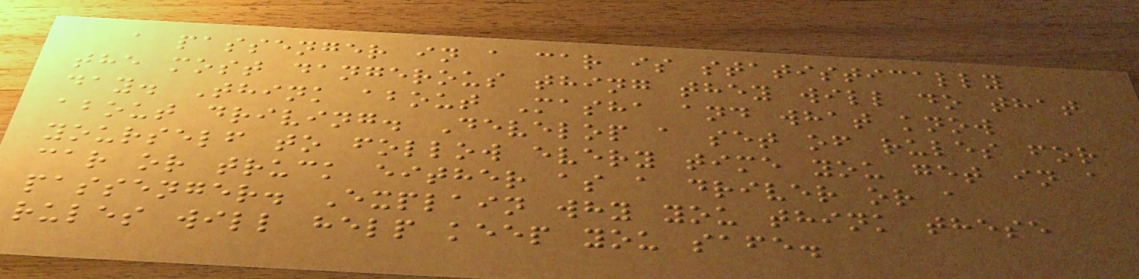a passenger in a car is statistically
the most dangerous thing they will do that
day. Think about Masha and what know
about driving. Develop a set of rules for
yourself to follow every time you get in a
car or truck either as a driver or a
passenger. Explain why you think these
rules will help keep you safe.
